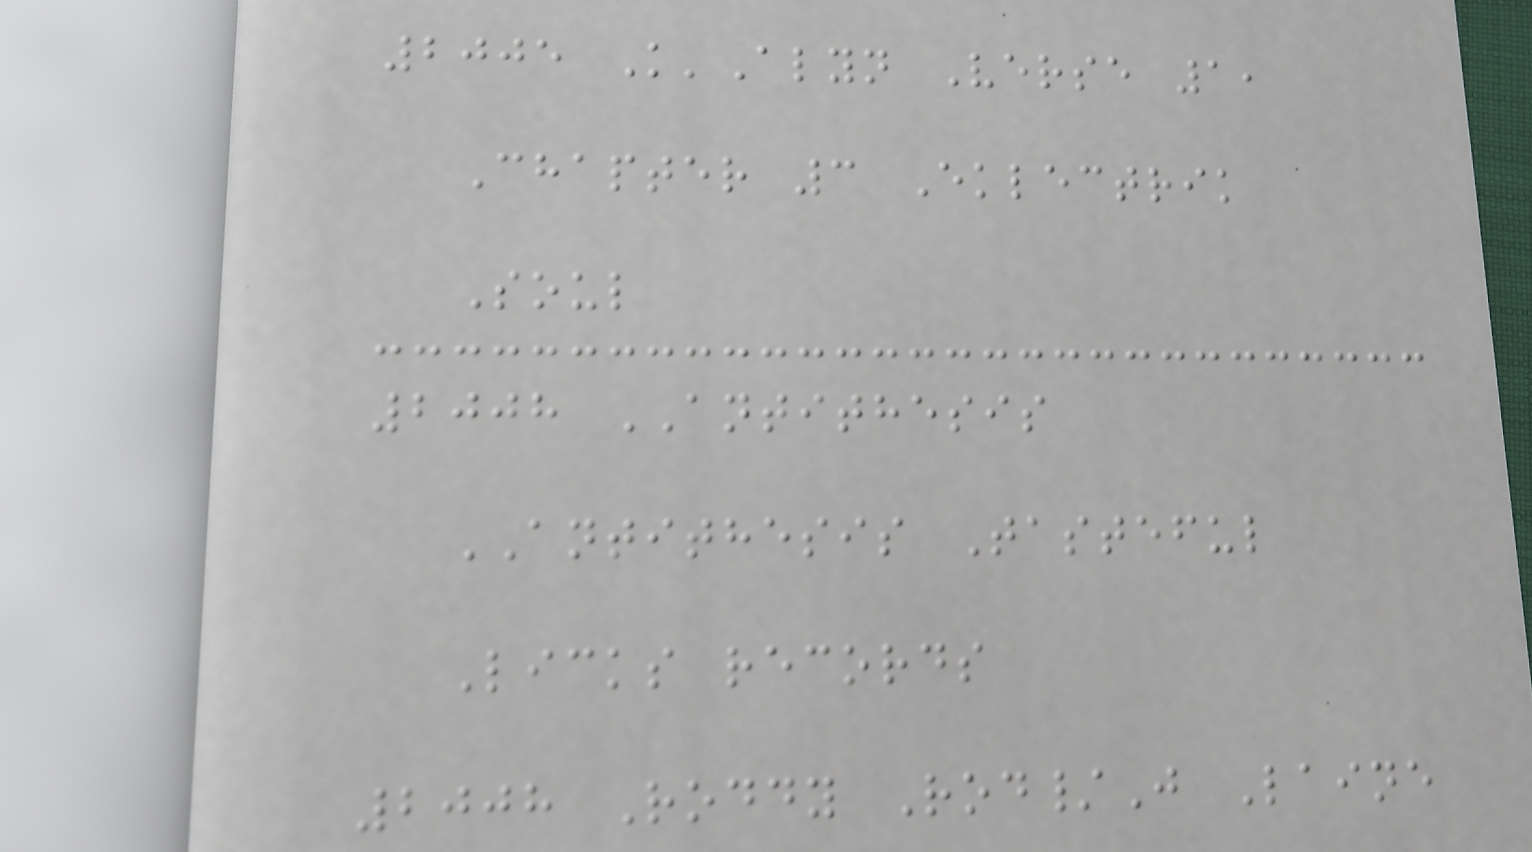2005 K'Alyn Verse 1,
Chapter 3 Eklectrik
Soul
2008 ANTITHESIS
ANTITHESIS Tasteful
Licks records
2008 Roddy Rod/J Laine
